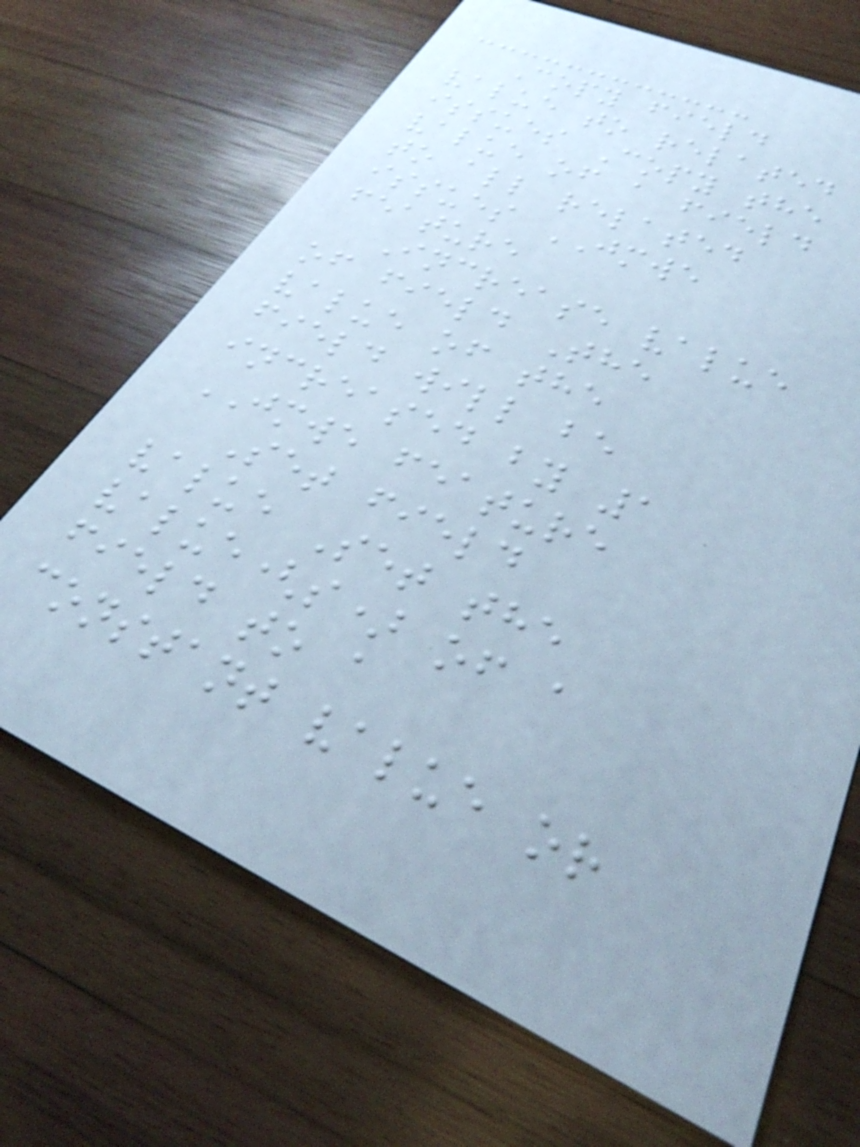Copy field
value to related
issues Copy the
value of a field
to all related
issues JMWE
feature
Increase value
of field The
value of the
field will be
increased by 1
JMWE feature
Set field
value Set the
value(s) of a
field to a
constant value or
